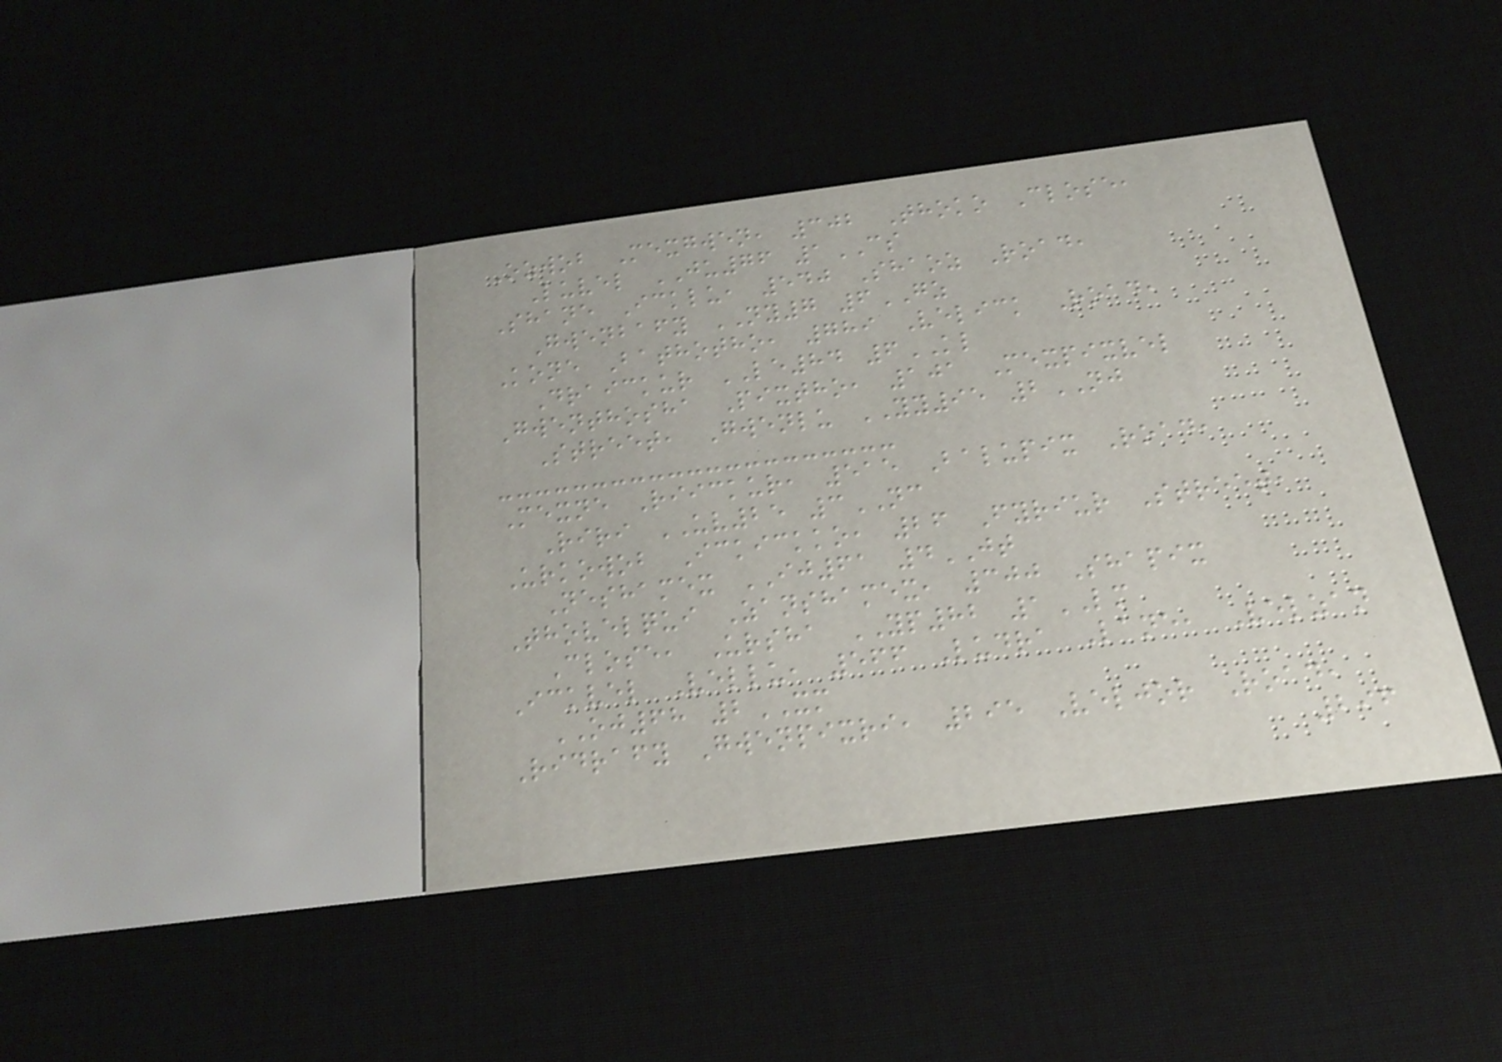Ozwob Mexgwen, 302 Thoko Close,
Luvel JU76 1CS
Shane Icklu, 540 Shaoz Road,
Gwenbafy NY7 6GZ
Kone Bathotho, 789 Velick Road,
Draickur LE84 6KL
Gwenthosha Pixtho, 101 Mexpixvel
Street, Gwenlu YY95 2NJ
Mexne Riickur, 515 Balupix Road,
Riri UV25 3NC
Urkowob Ickickko, 26 Fyriur Street,
Neshamex IJ61 4JT
Thovelqui Zanshamex, 300 Shapix
Close, Ursha YP82 1LM
Ickvel Vellu, 566 Ludra Lane, Velzan
OJ68 2XM
Ridrafy Gwenpixri, 295 Veljor Road,
296
